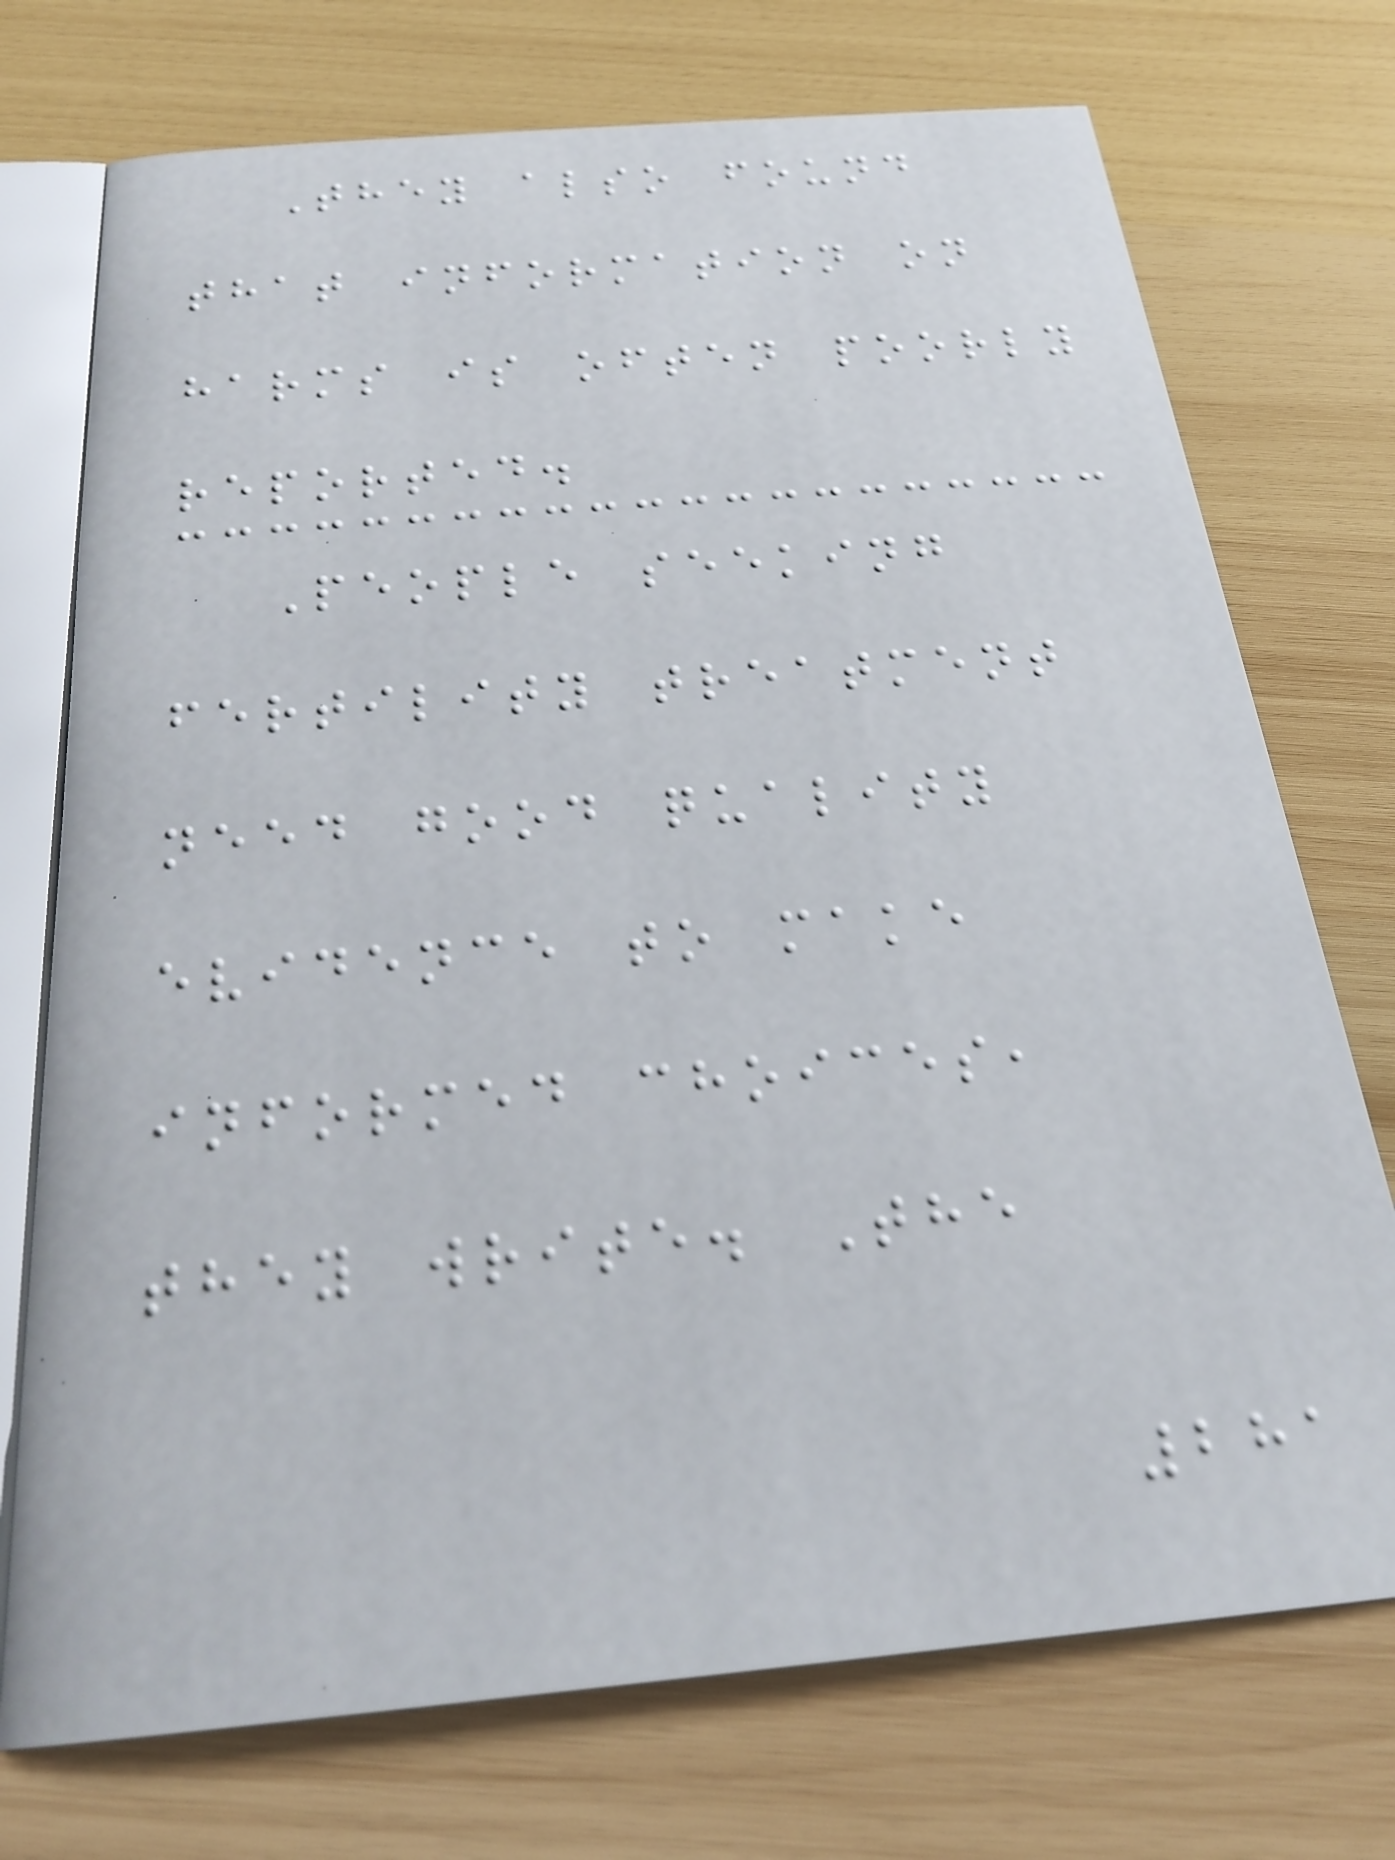They also found
that information on
harms is often poorly
reported.
People seeking
fertility treatment
need good quality
evidence to make
informed choices,
they write. The
281
